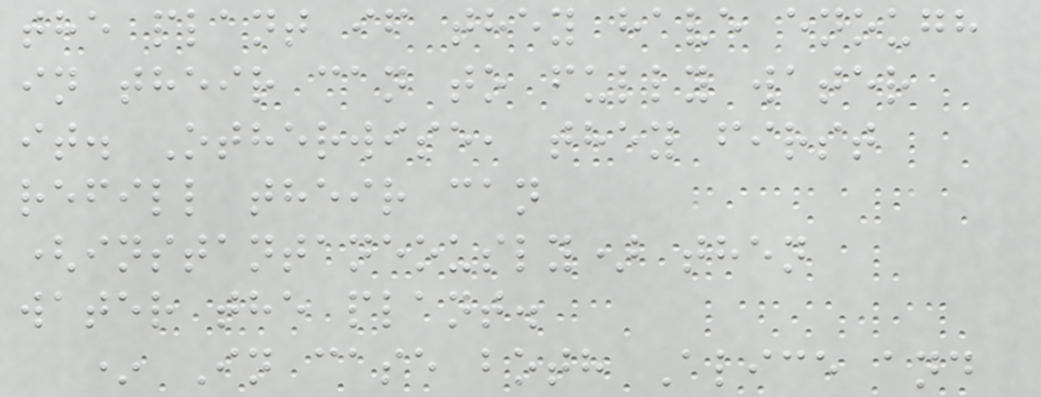the plant if they have enough
in their can to fully water
it. Otherwise, they first
refill their can
(instantaneously) then
water the plant.
* In case both Alice and
